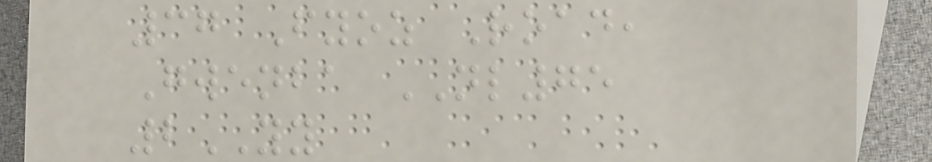37 Fyoz Road,
Gwenba NL75
2YY
